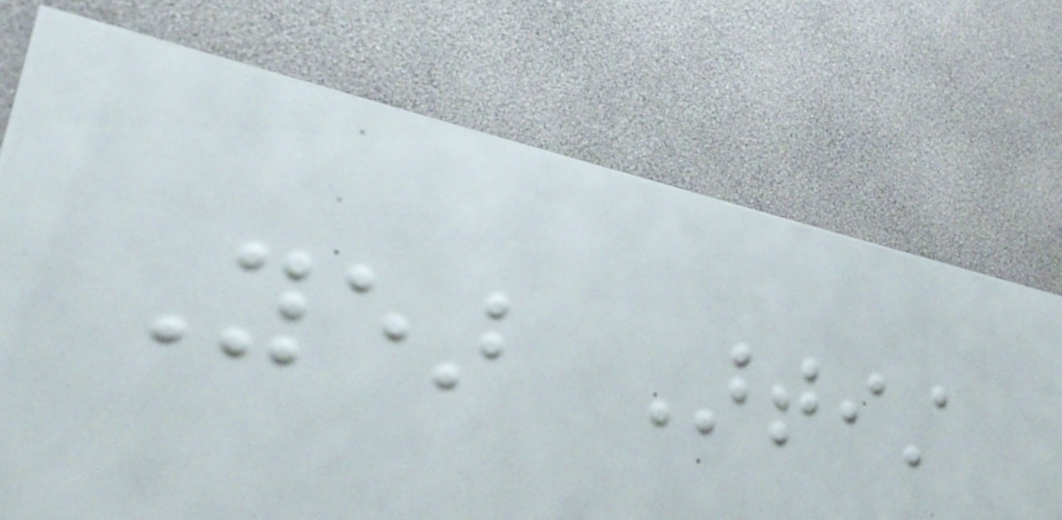Year Artist
